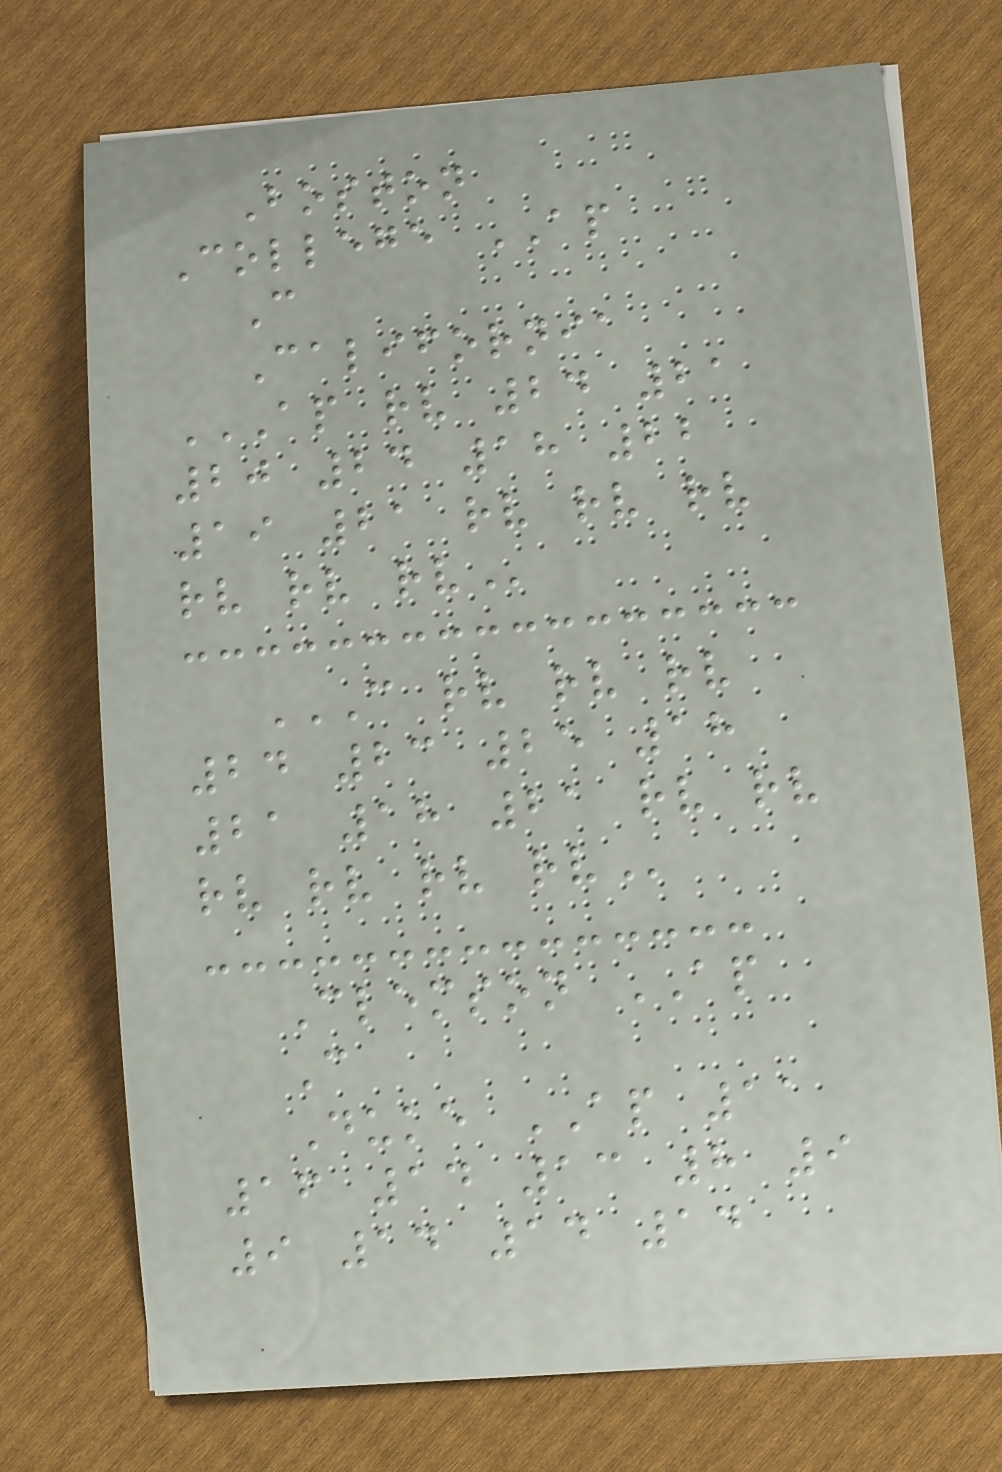Boston
College AP
C
California
AP RV 24 21
20 24 18 22
19 21 RV RV RV
RV RV RV
C RV RV RV
24 23 25 18
21 18 21 RV RV
RV RV RV RV
Clemson AP
C
Duke AP 11
16 14 13 8 9
9 14 14 14
